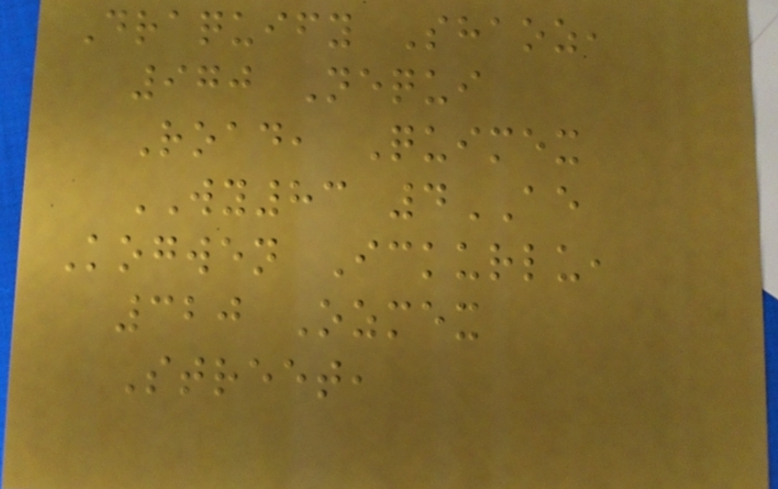Draquify Shaoz,
970 Nequi
Road, Quimex
WY83 4AE
Kogwen Ickurlu,
320 Ozmex
Street,
